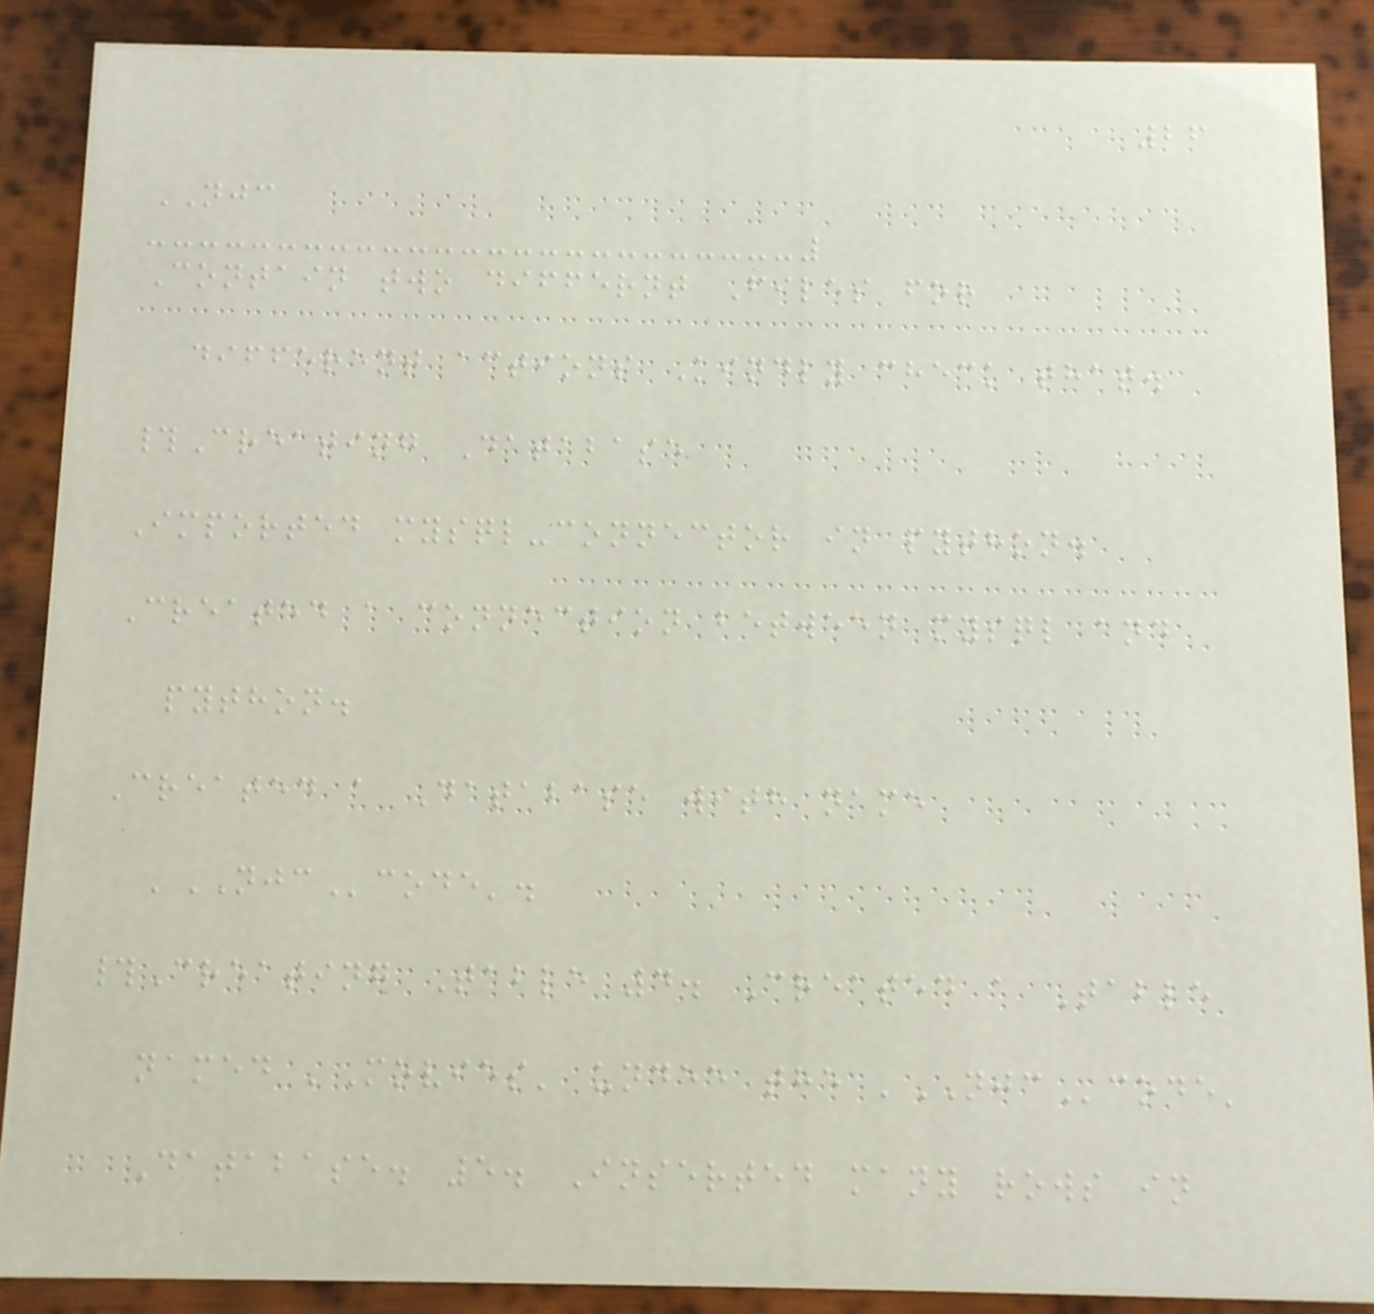26
NJC
Contain two differnt Files for
different actions Kindly check that.
#Creating Database
Imported mysql-connector in python.
Created a connection between mysql and
python.
Created a Database with name
'NJCcode'.
#Creating Table 4. Created a Table
named 'Movies' undee the 'NJCcode'
Database. 5. Inserted many rows in
